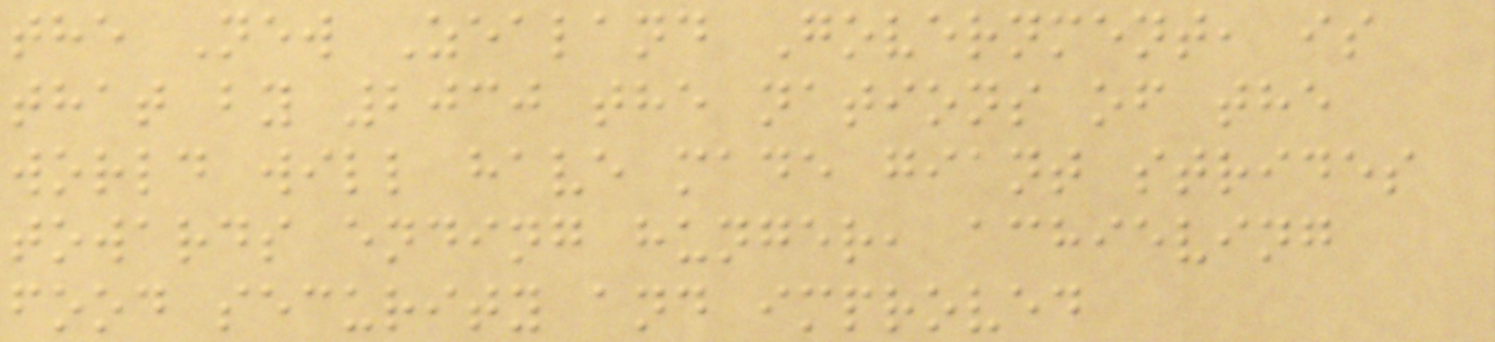the New Zealand Government, is
that by 2030 the nations of the
world will have made giant strides
towards ending hunger, achieving
food security and improved
